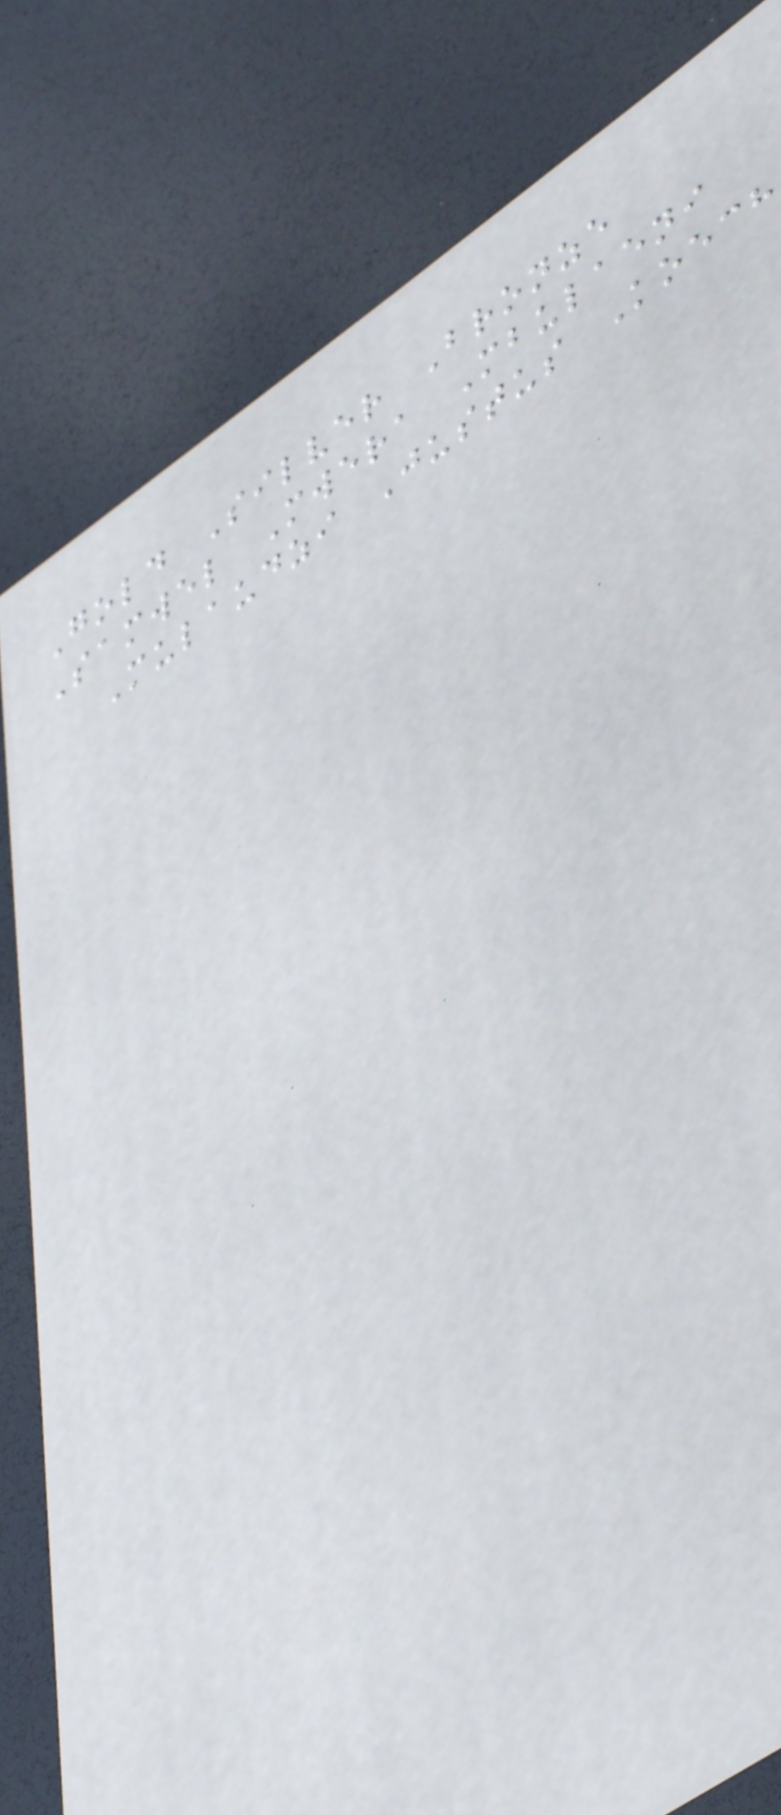Gold Silver Bronze
Samwel Mwera Mbulaeni
Mulaudzi Justus Koech
